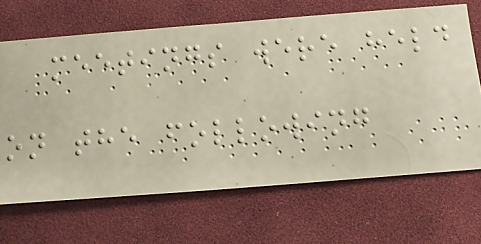meetings were held
on the following
